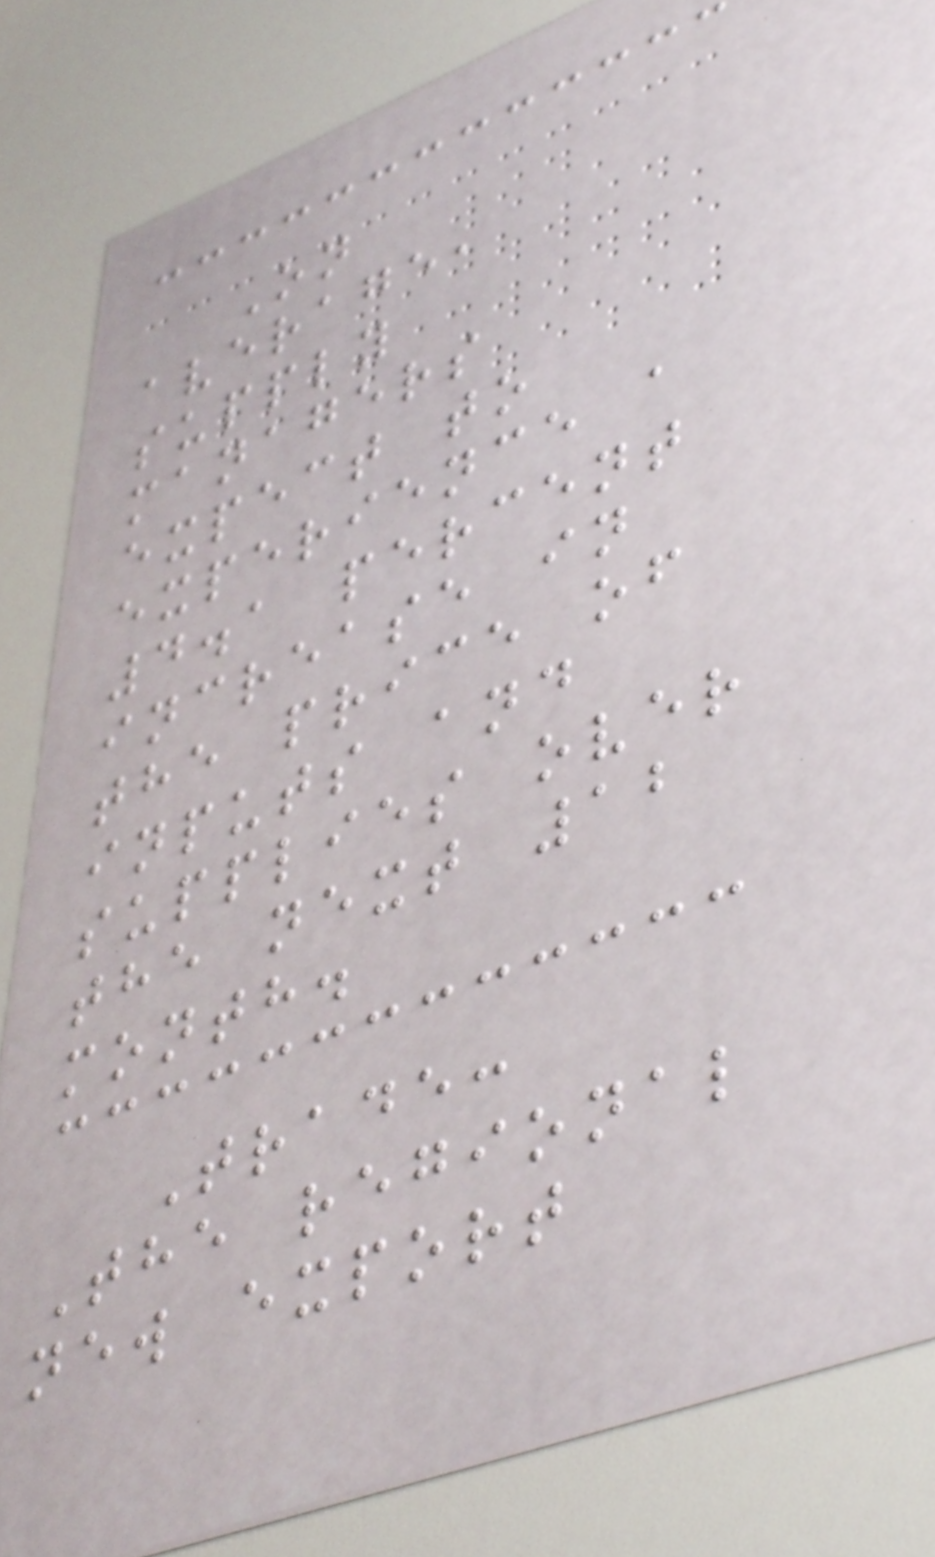On
average,
supply
managers
expect to
experience a
4.1 percent
increase in
the price of
inputs and
supplies over
the next 12
month.
Trade:
The regional
new export
